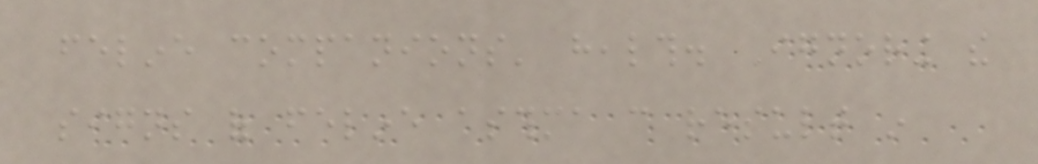feline companions' health. Ignoring the
signs of feline asthma can result in
